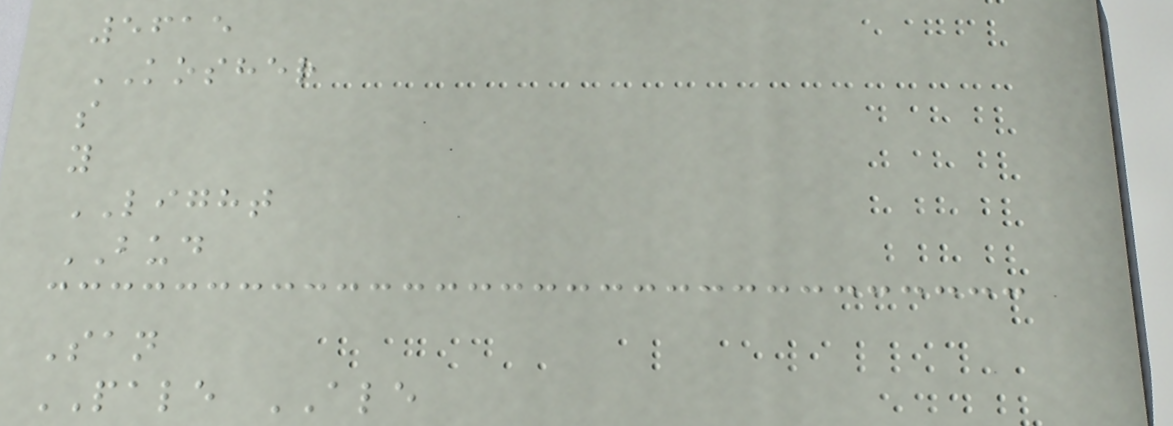5615
KOSHER
s
y
LIGHT
BUD
San
PALE ALE
